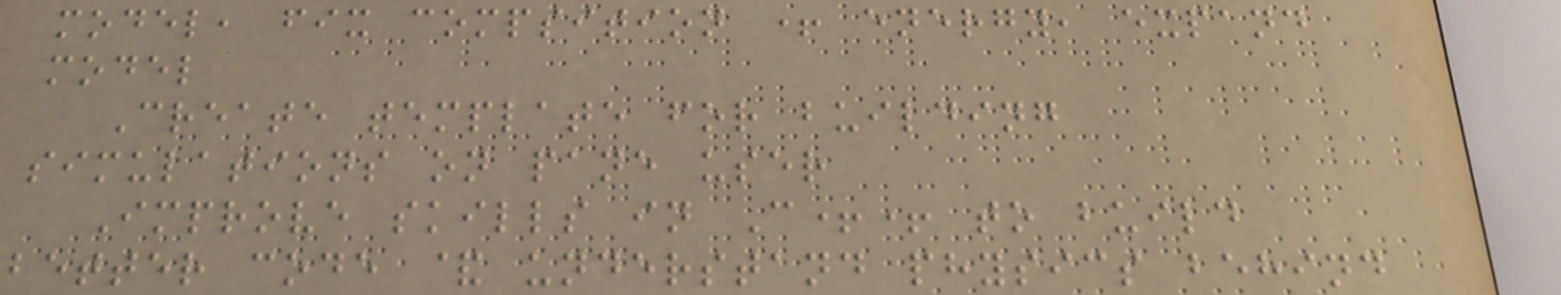model, fix compsition + energy, expand
model
Create template for building
simulations on pane user
Improve skills in C++ to build
better code & understand physics behind
